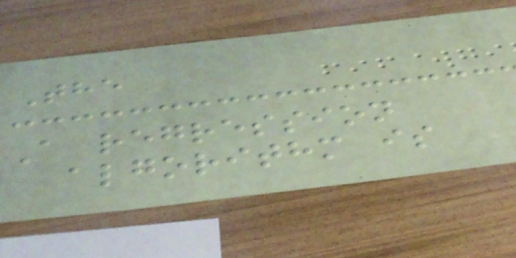The
A regression
algorithm is
